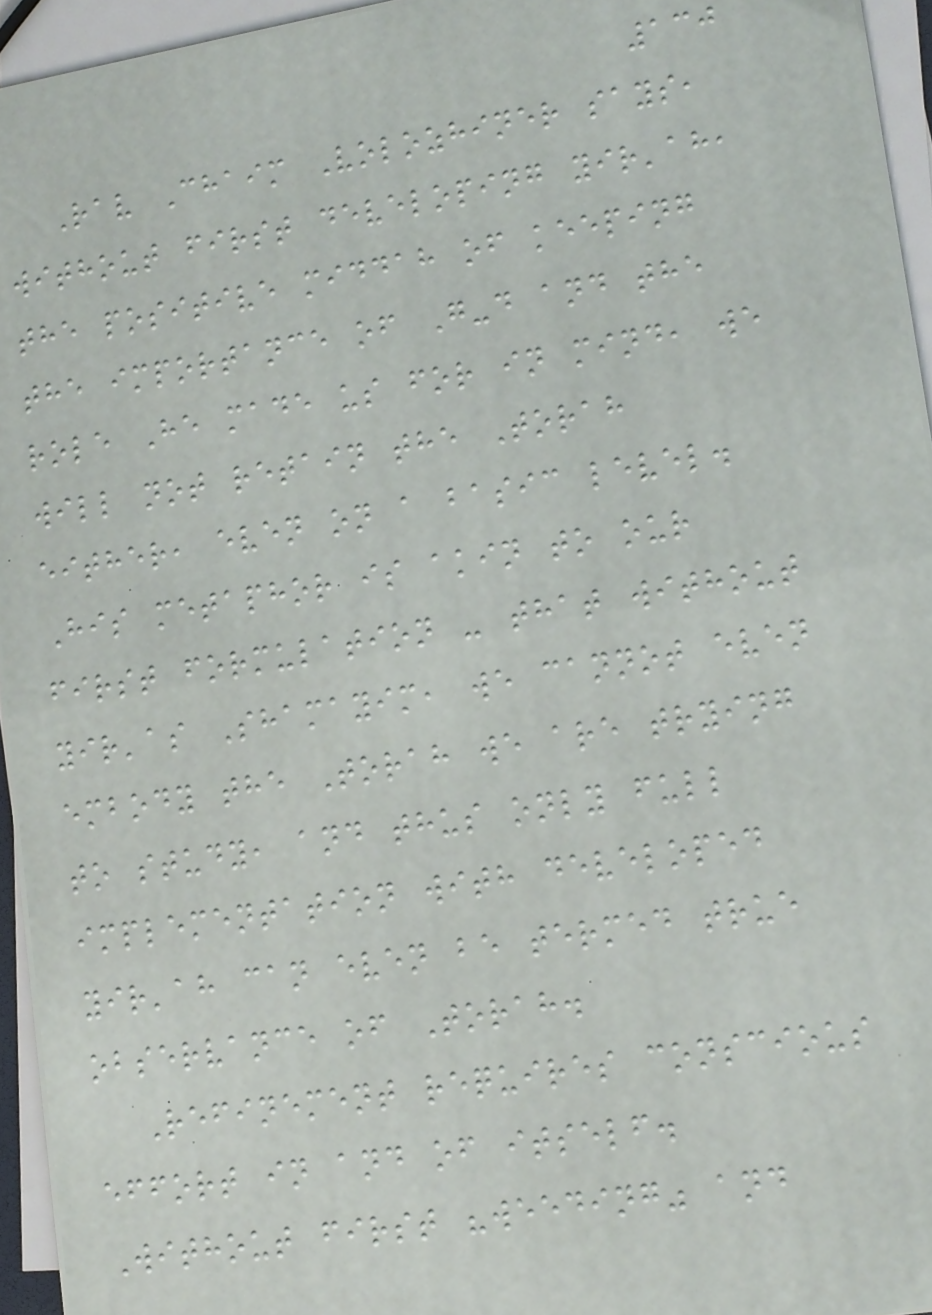130
Rav Chaim Volozhiner says,
without first developing yir'ah,
the positive middah of keeping
the importance of G-d and the
role He made us for in mind, we
will not retain the Torah
either, even on a basic level.
His metaphor is akin to our
first formulation - that without
yir'as Shamayim, we cannot even
embody the Torah we are trying
to study, and thus only full
implementation with developed
yir'ah can even be termed true
observance of Torah.
Refinement requires conscious
effort in and of itself.
Without first "weeding" and
